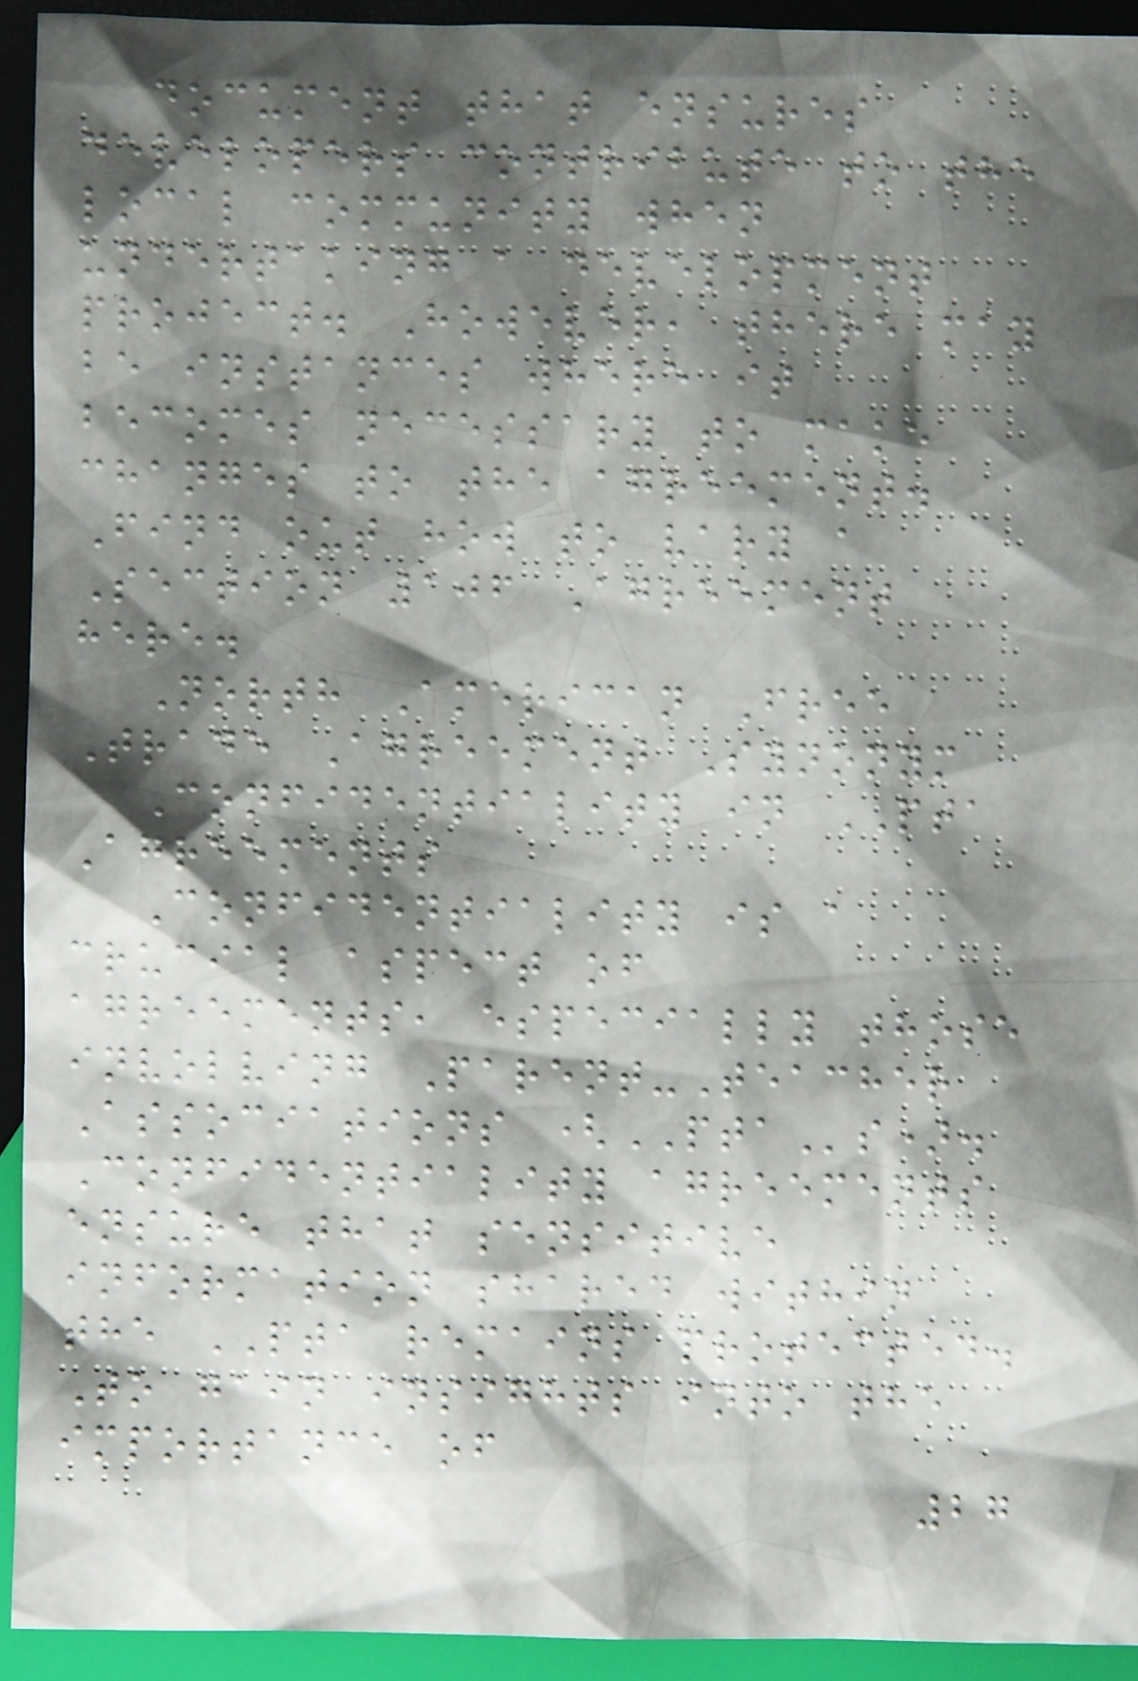document that ensures
developers contribute to the
local community when
undertaking a development
project. However, there may
be instances where it
becomes necessary to make
changes to the agreement.
Find out how to vary a
Section 106 Agreement
here.
North American Free
Trade Agreement Synonym
Confidentiality in PTA
Agreements
Confidentiality is a
crucial aspect of
agreements, especially those
involving Parent-Teacher
Associations (PTAs).
Confidentiality agreements
ensure that sensitive
information shared within
the PTA remains protected.
To gain insights into the
importance of
27
